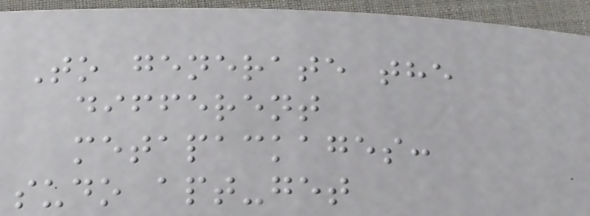To generate the
different
metapackages:
sudo apt-get
